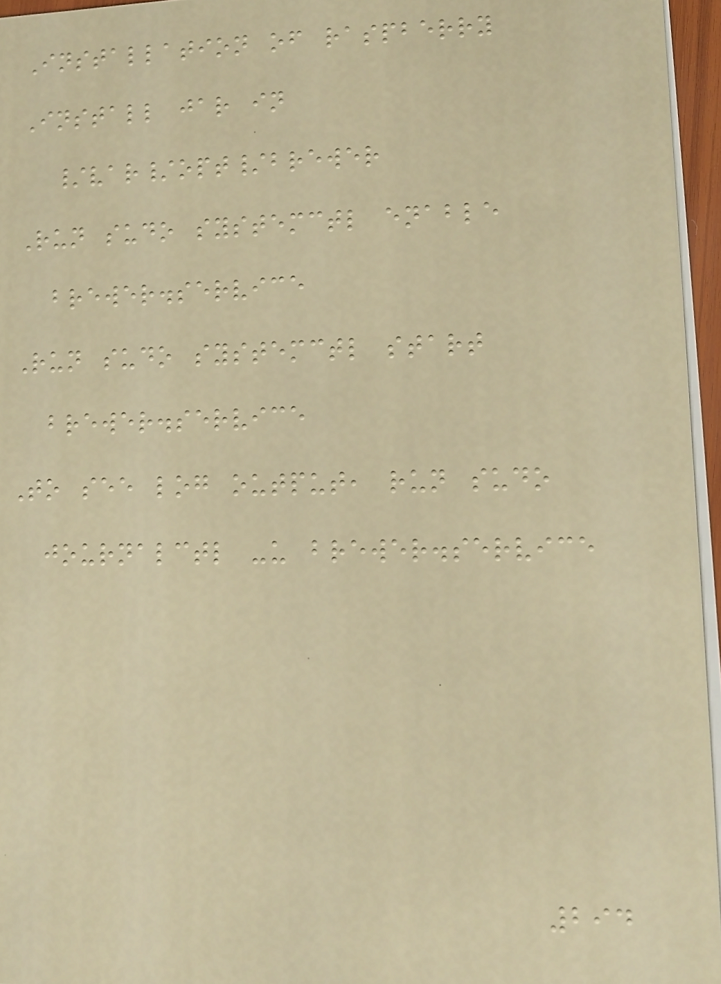Installation of raspberry
Install jar in
/var/opt/brewer
Run sudo systemctl enable
brewer.service
Run sudo systemctl start
brewer.service
To see log output, run sudo
journalctl -u brewer.service
294
